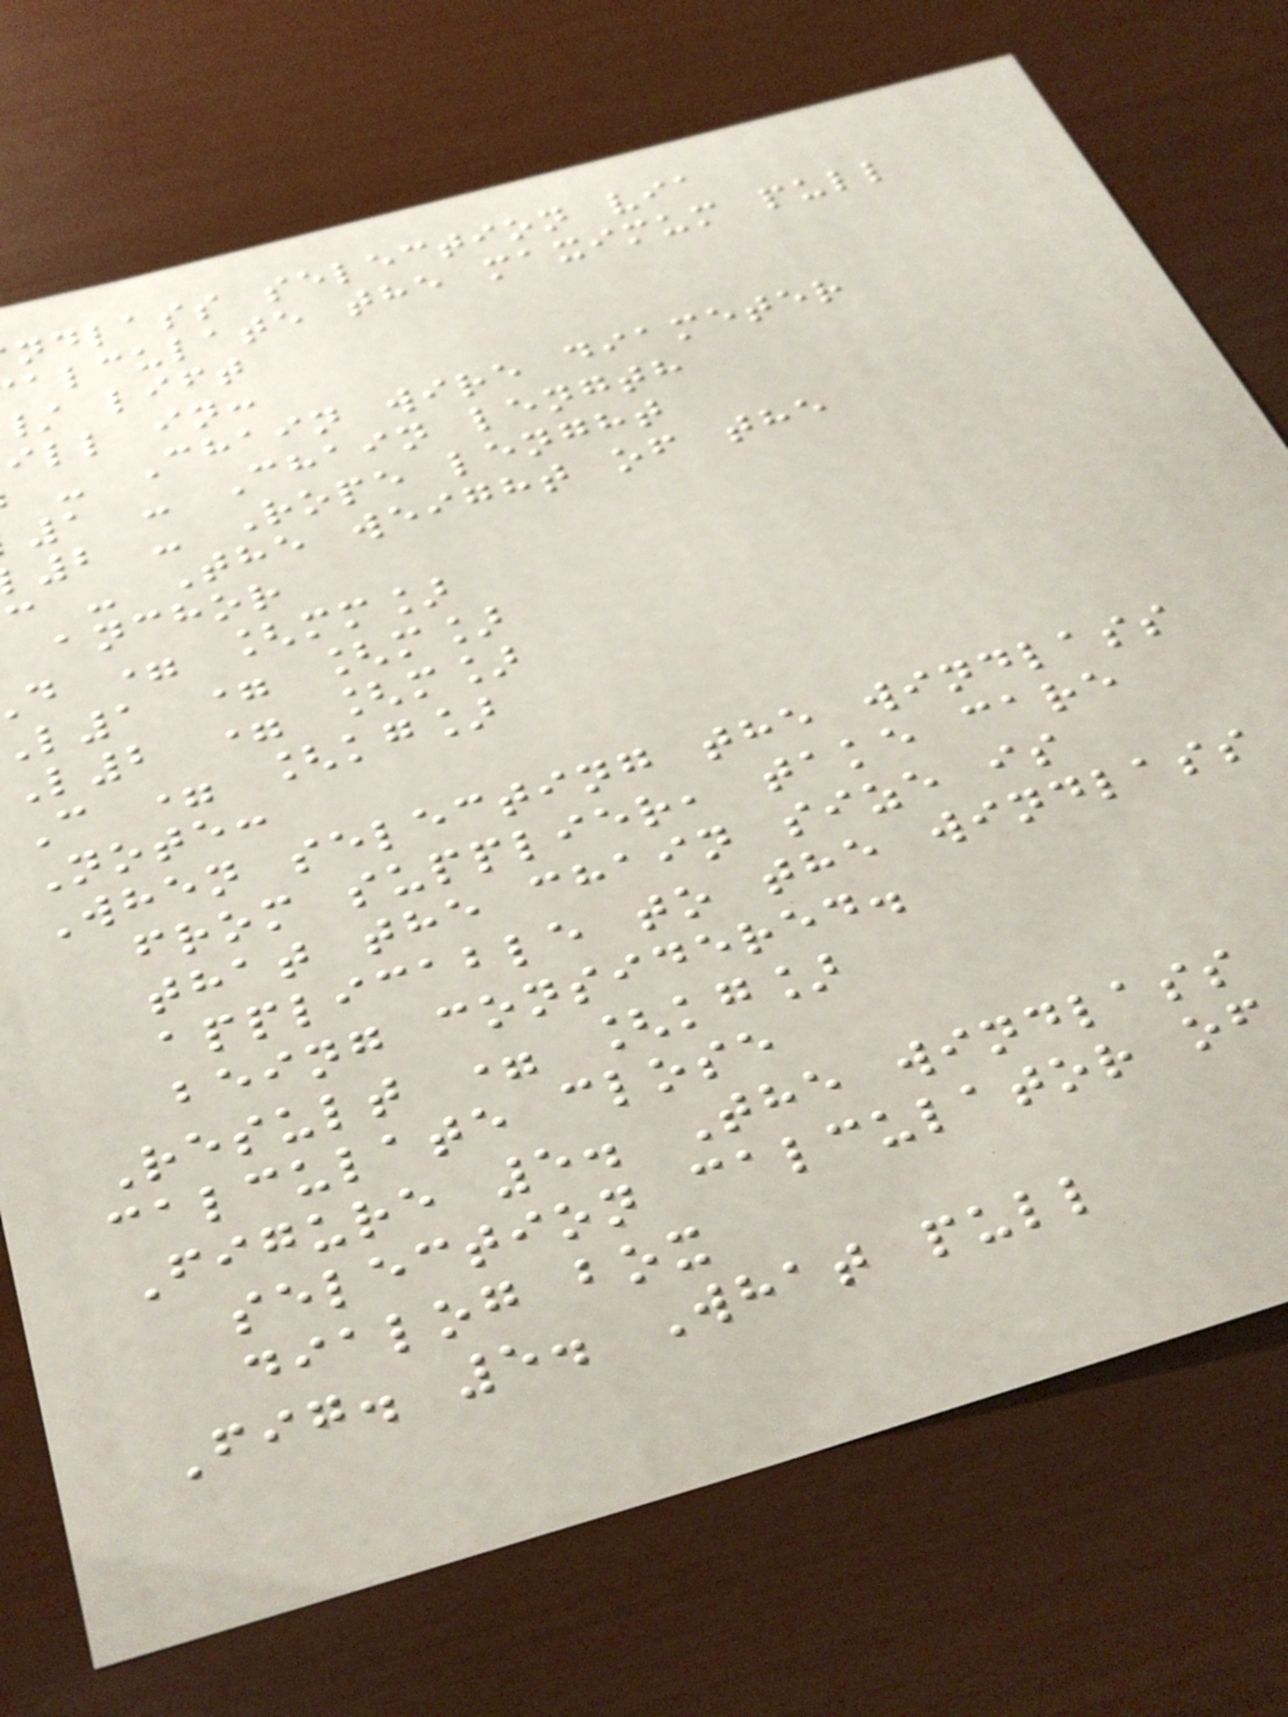ndlass selection via
alculate the maximum pull
lift
ill in:
- Chain wire diameter
1 - Chain length
2 - Rope lenght
c - The weight of the
anchor
d = [mm]
l1 = [m]
L2 = [m]
C = [kg]
Note:
When selecting the windlass
from supplier, take care
that the chain size is
applicable to the windlass
being considered.
Result = [kg]
calculate close
Figure 5. The windlass
selection calculator of
dialog box
Fig. 5. What pull
